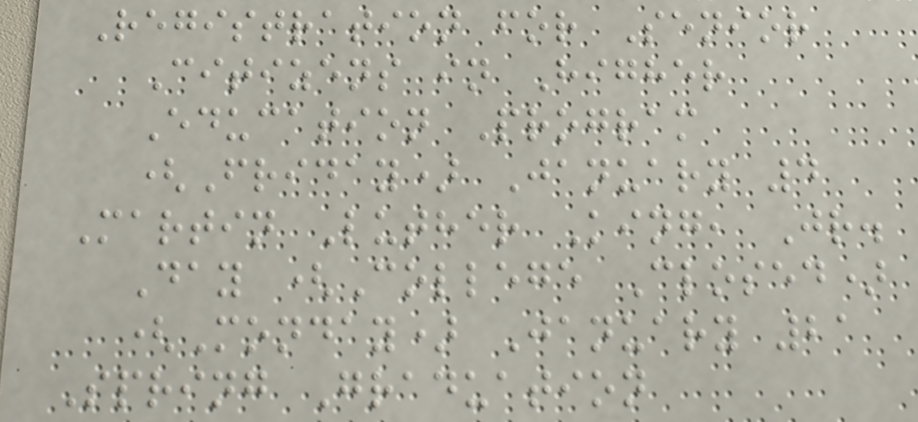Registration for Senior
Citizens in Higher
Education Program
(Friday) January 4
Martin Luther King, Jr.
Day (College Closed)
(Monday) January 21
Spring Graduation
